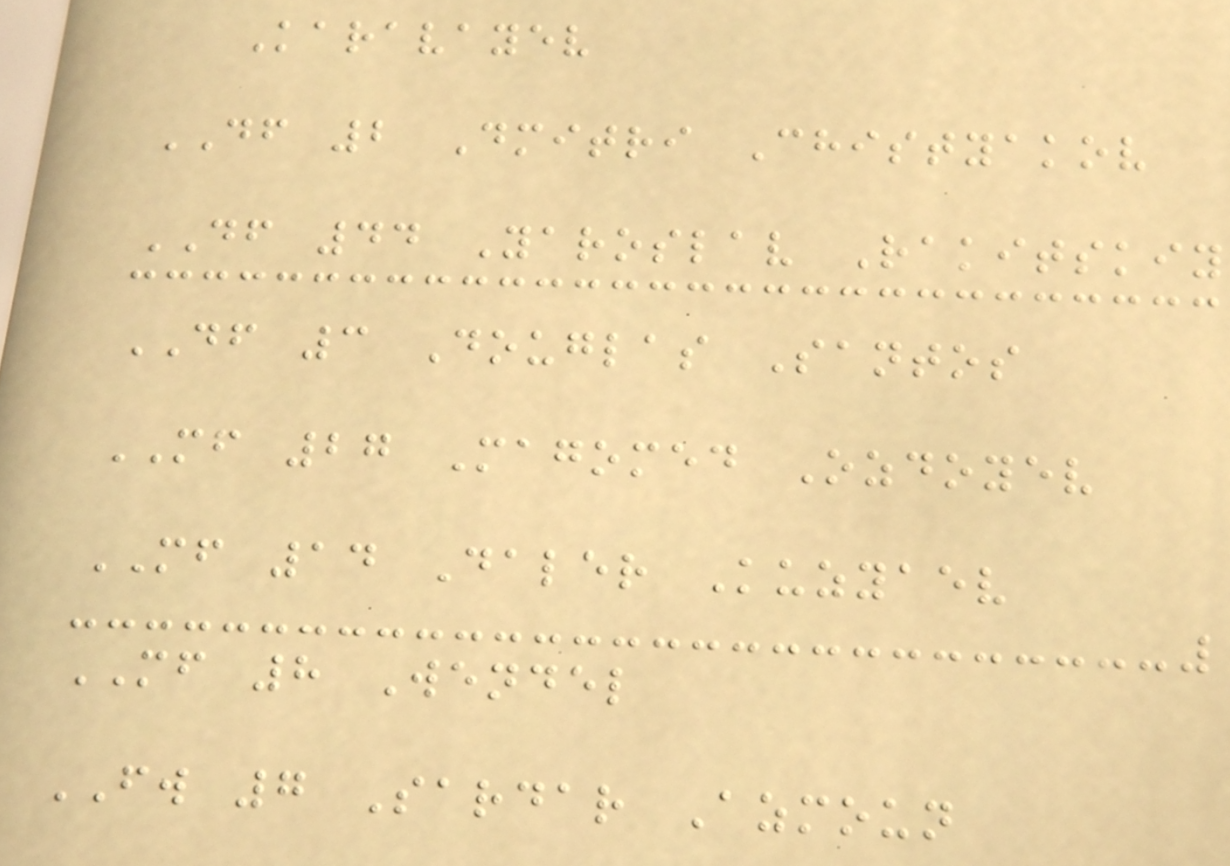Karavayev
DF 2 Dmitri Chistyakov
DF 44 Yaroslav Rakitskiy
DF 3 Douglas Santos
MF 27 Magomed Ozdoyev
MF 14 Daler Kuzyaev
MF 8 Wendel
FW 7 Sardar Azmoun
